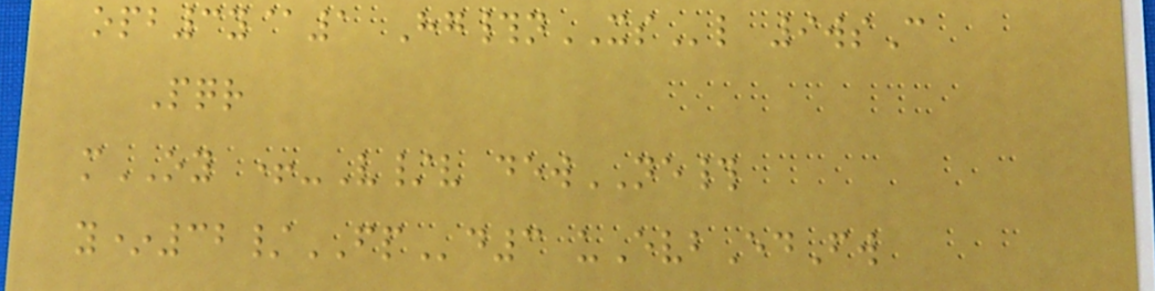opb3y@1 Hg#nXSl 9wsC
Pqr
mOY +-V/v dewNE#
y*32/FPd3 uEvbEdFw
